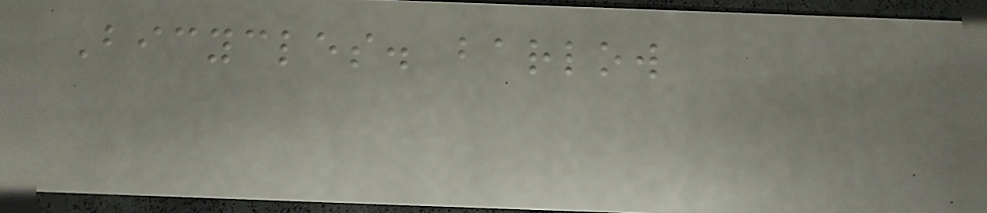Bicycles. barlow
